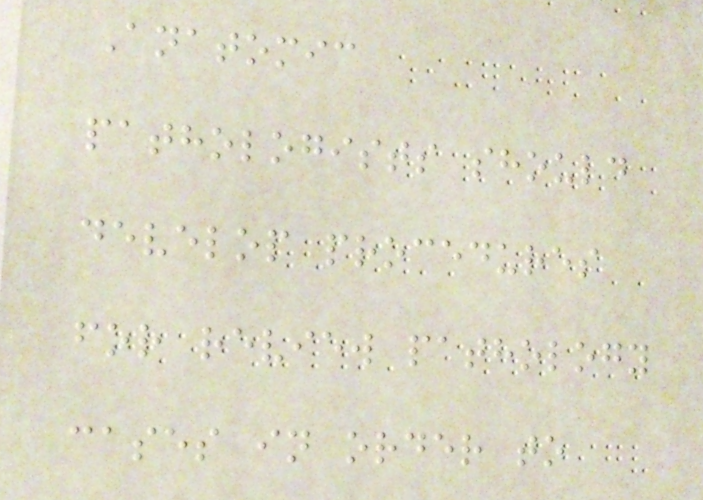Anatomic
pathologists should
develop procedures
for review pathology
cases in order to
